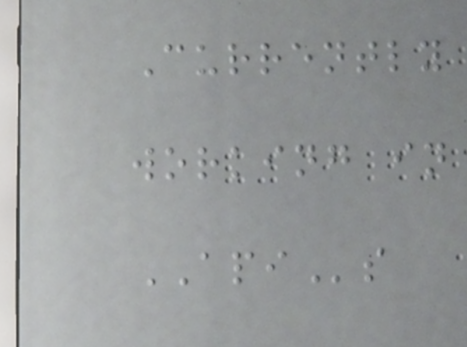Currently
working in
APIs
